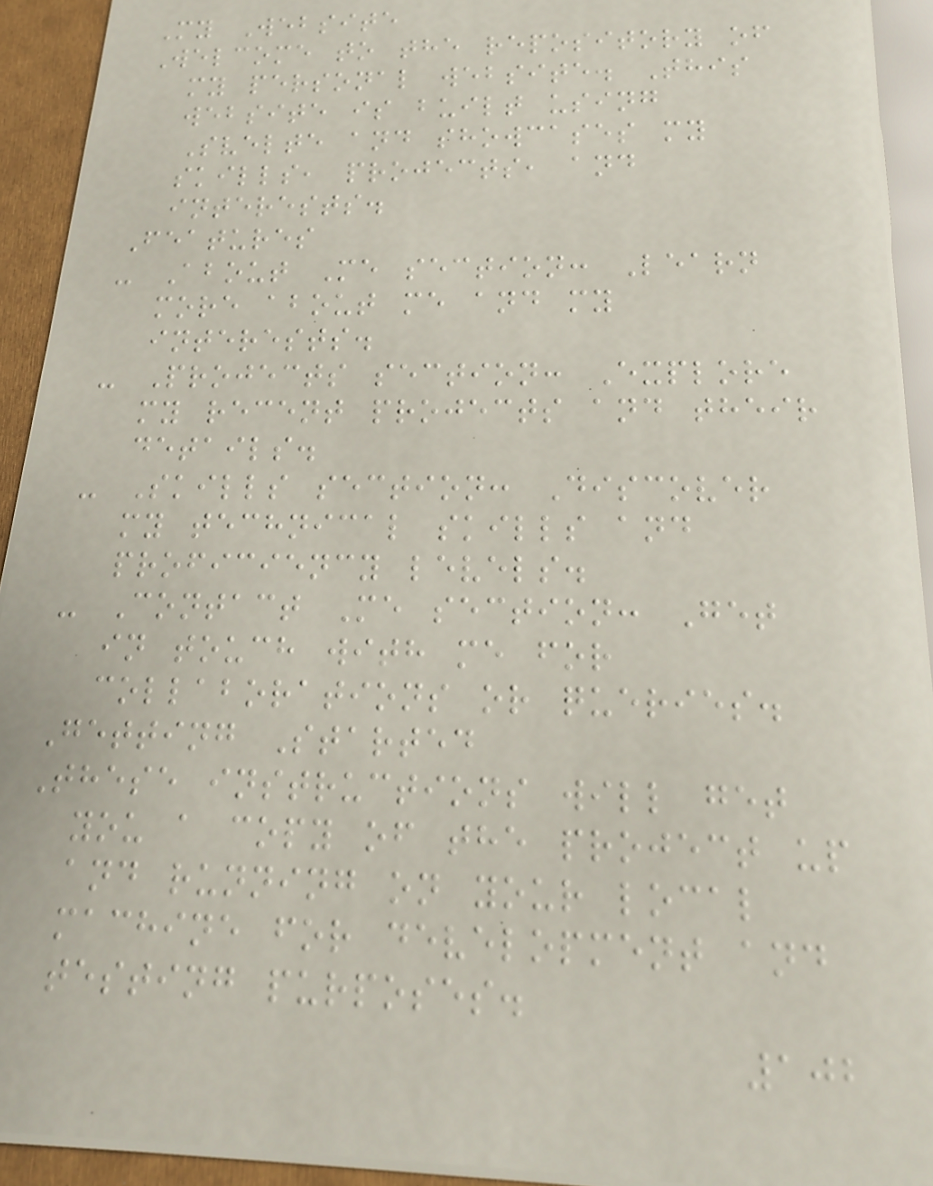My Website
Welcome to the repository of
my personal website. This
website is built using
Svelte and showcases my
skills, projects, and
interests.
Features
- About Me section: Learn
more about me and my
interests.
- Projects section: Explore
my recent projects and their
details.
- Skills section: Discover
my technical skills and
proficiency levels.
- Contact Me section: Get
in touch with me for
collaborations or queries.
Getting Started
These instructions will get
you a copy of the project up
and running on your local
machine for development and
testing purposes.
102
